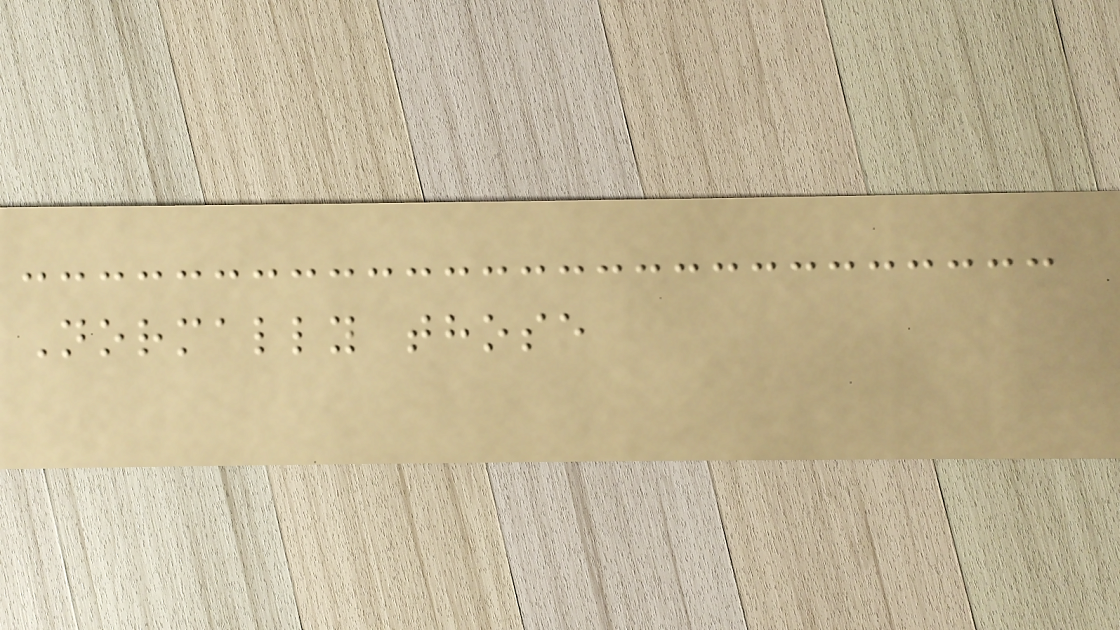Normally those
